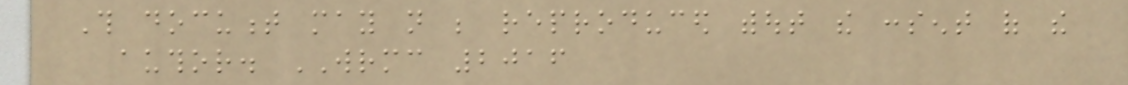This document may not be reproduced without the consent of the
author. WRMC 2016
